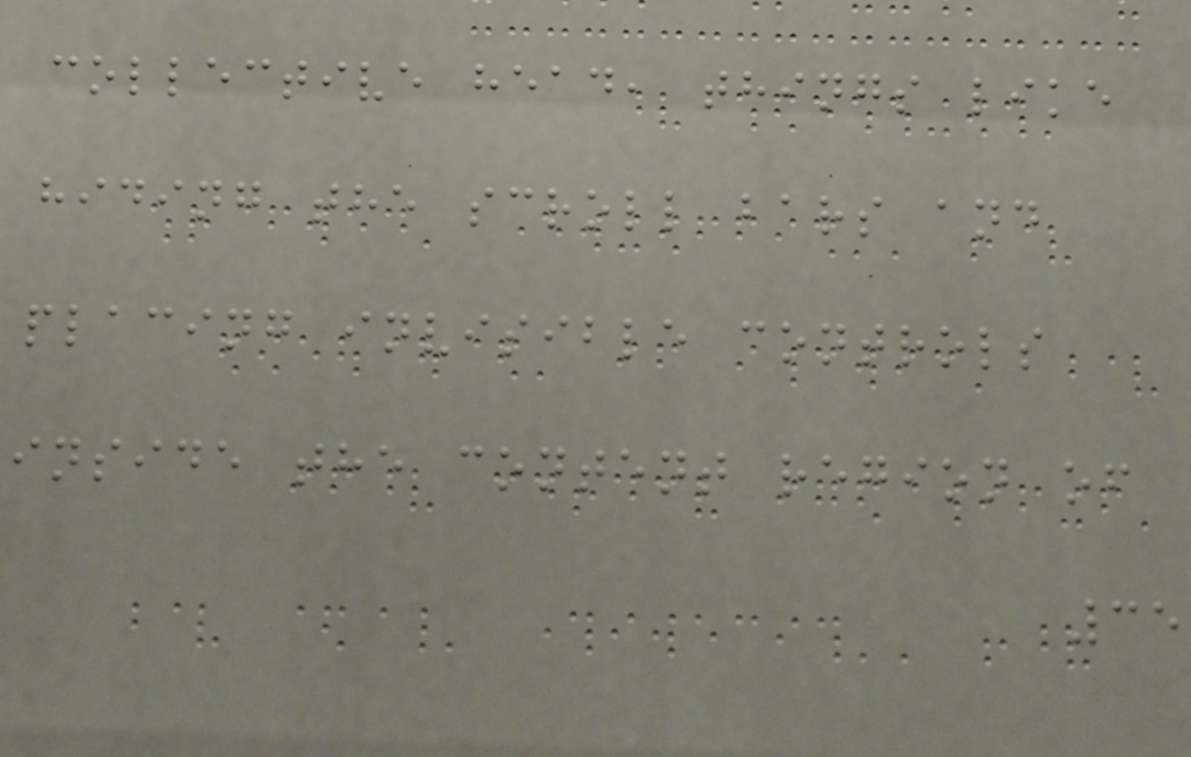collective head, things like
hiding the scroll bars and
placing invisible controls
inside the content region of
35
